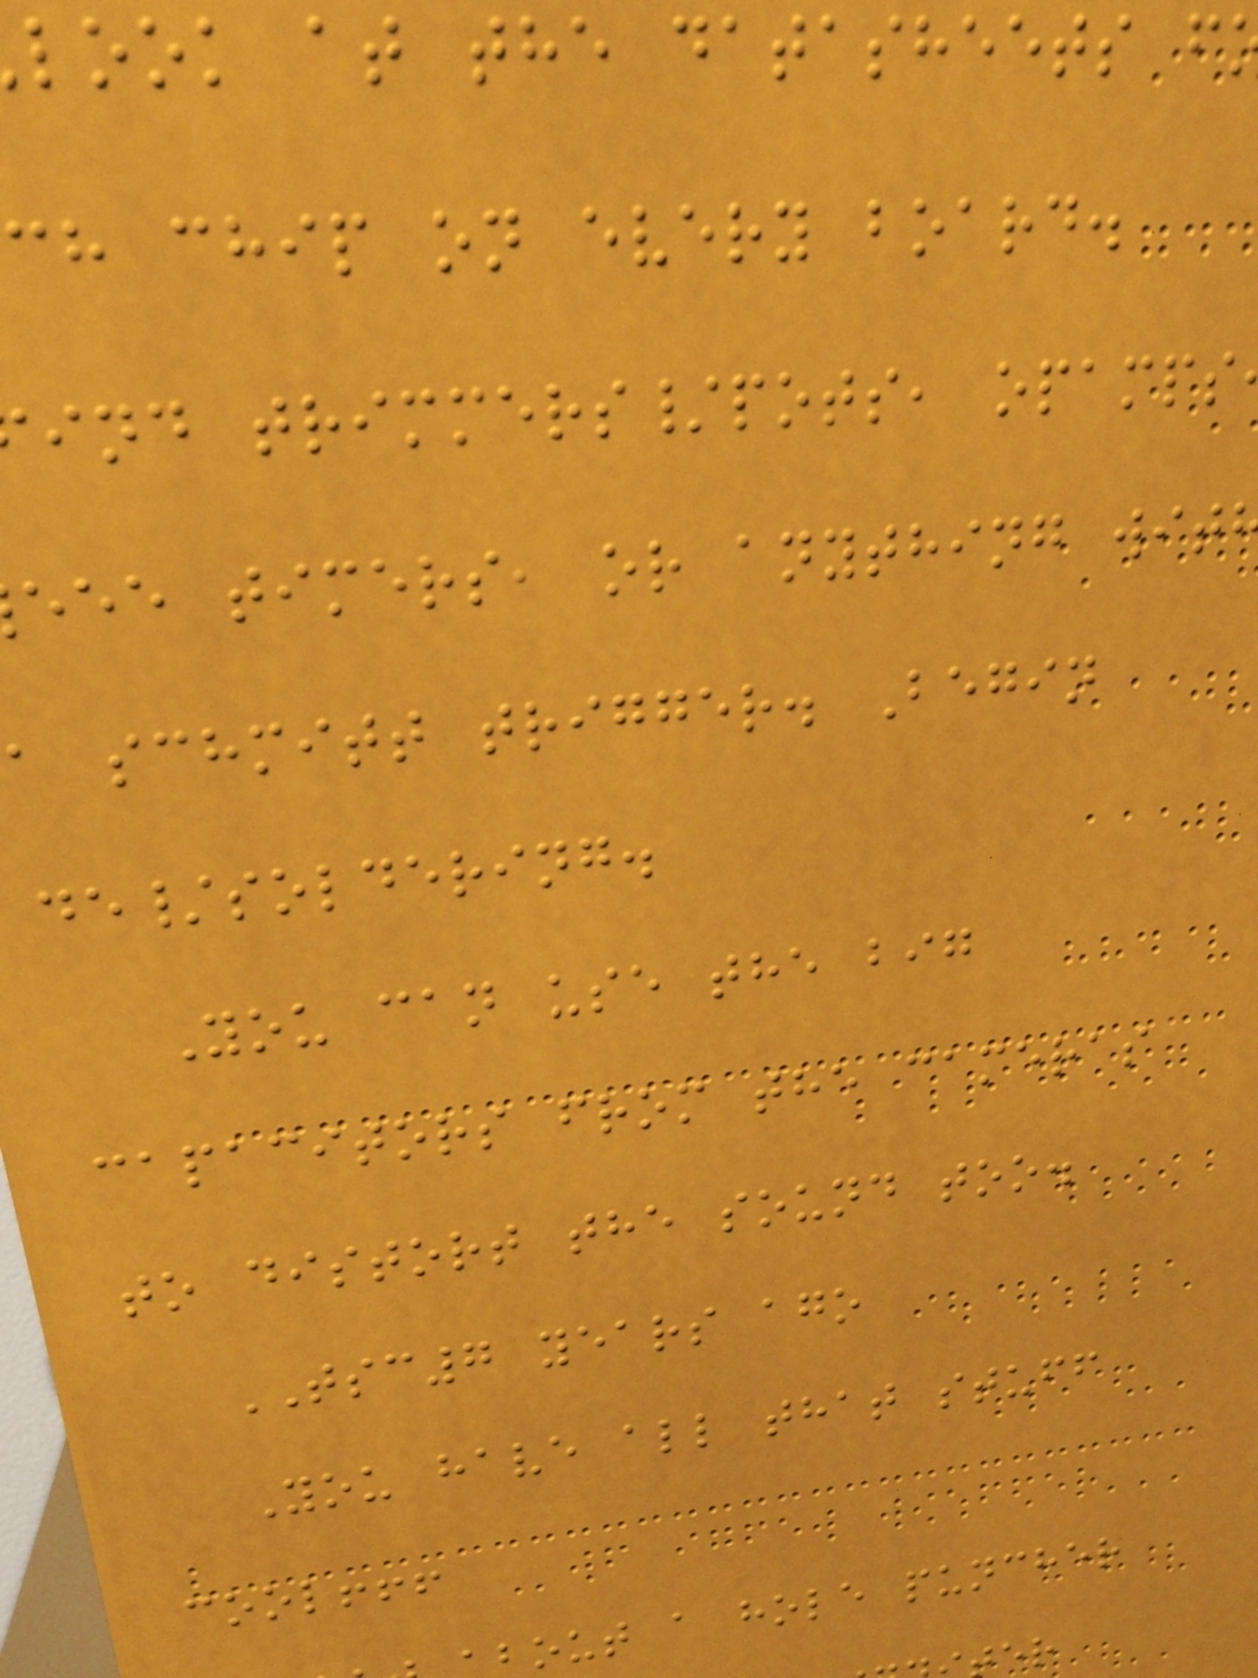look at the datasheets f
ch chip on every board.
ind trimmers/pots, opamps
eee timers, or anything wit
a schmitt trigger. Begin
de/soldering.
You can use the big
capacitors from the cameras
to distort the sound too.
TSC7 years ago
You have all that stuff
cool!!!
bout a hole puncher
